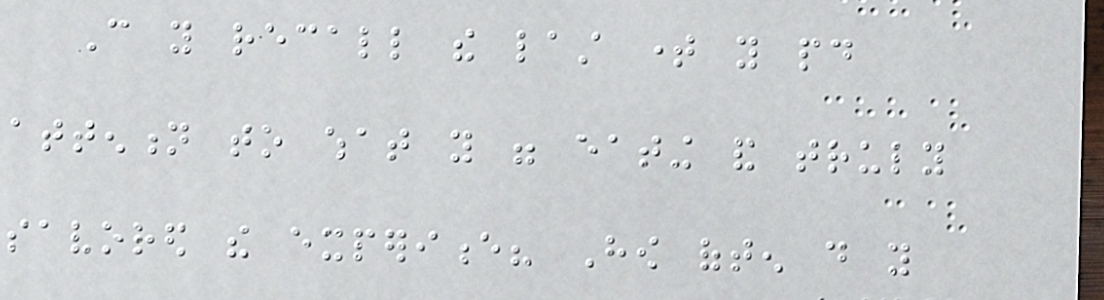Can you recall the last time you paid
attention to what you were eating and truly
savored the experience? How often do you
